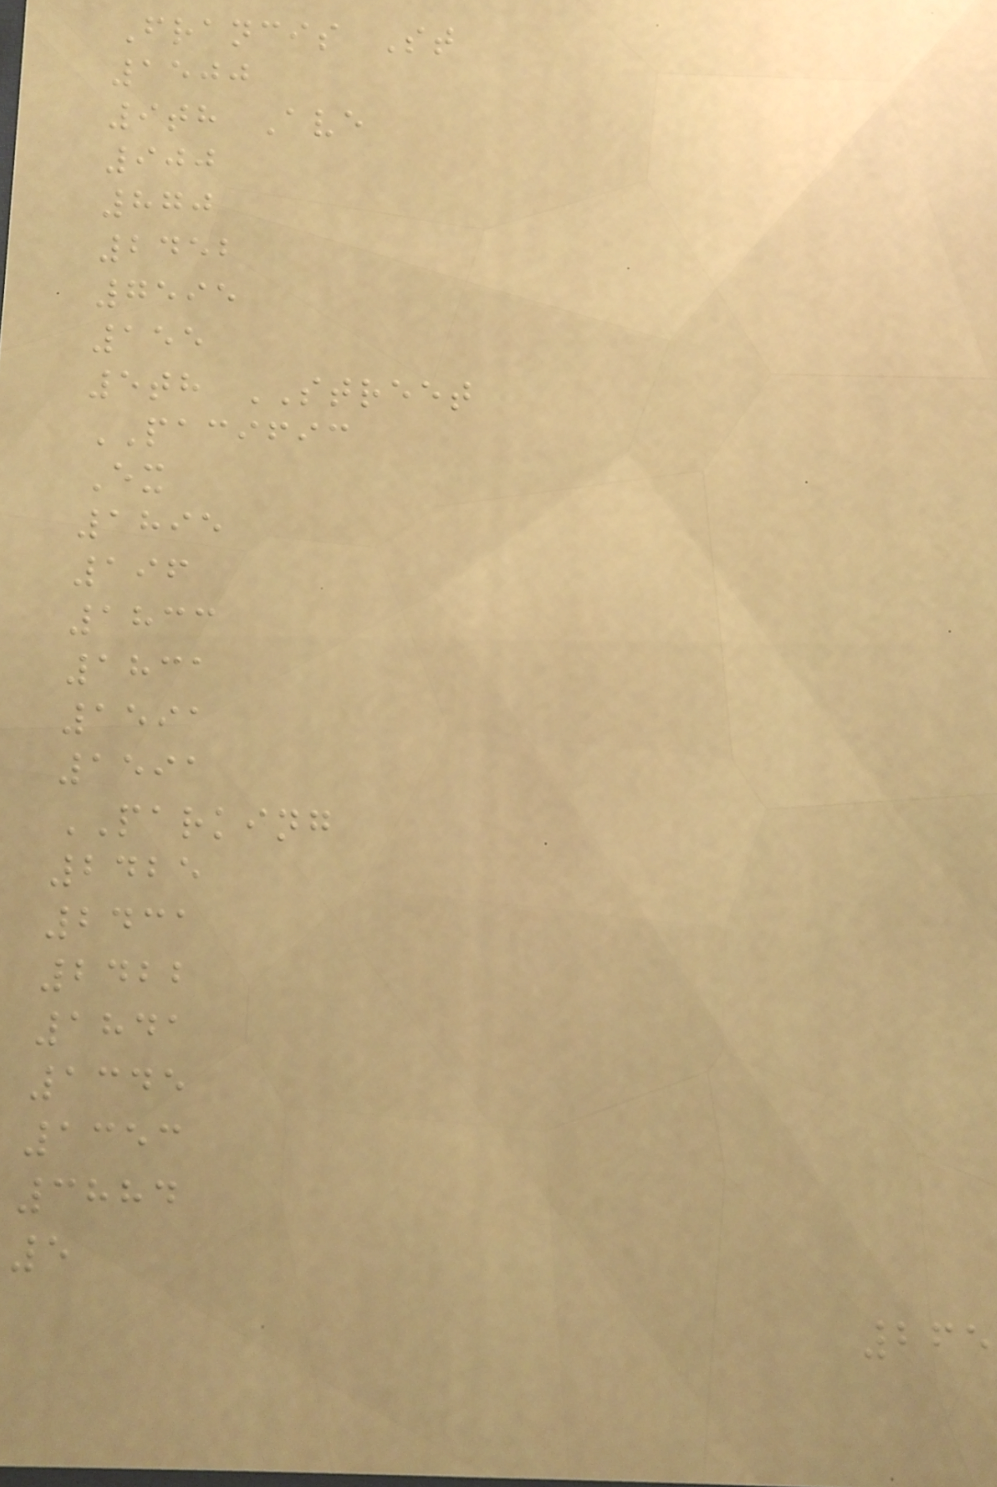Francis St
1500
9th Ave
900
870
2452
7595
155
5th STREET
PACIFIC
Ex
1895
196
1833
1831
1591
1591
PARKING
2425
2431
2422
1841
1345
1353
3884
5
265
